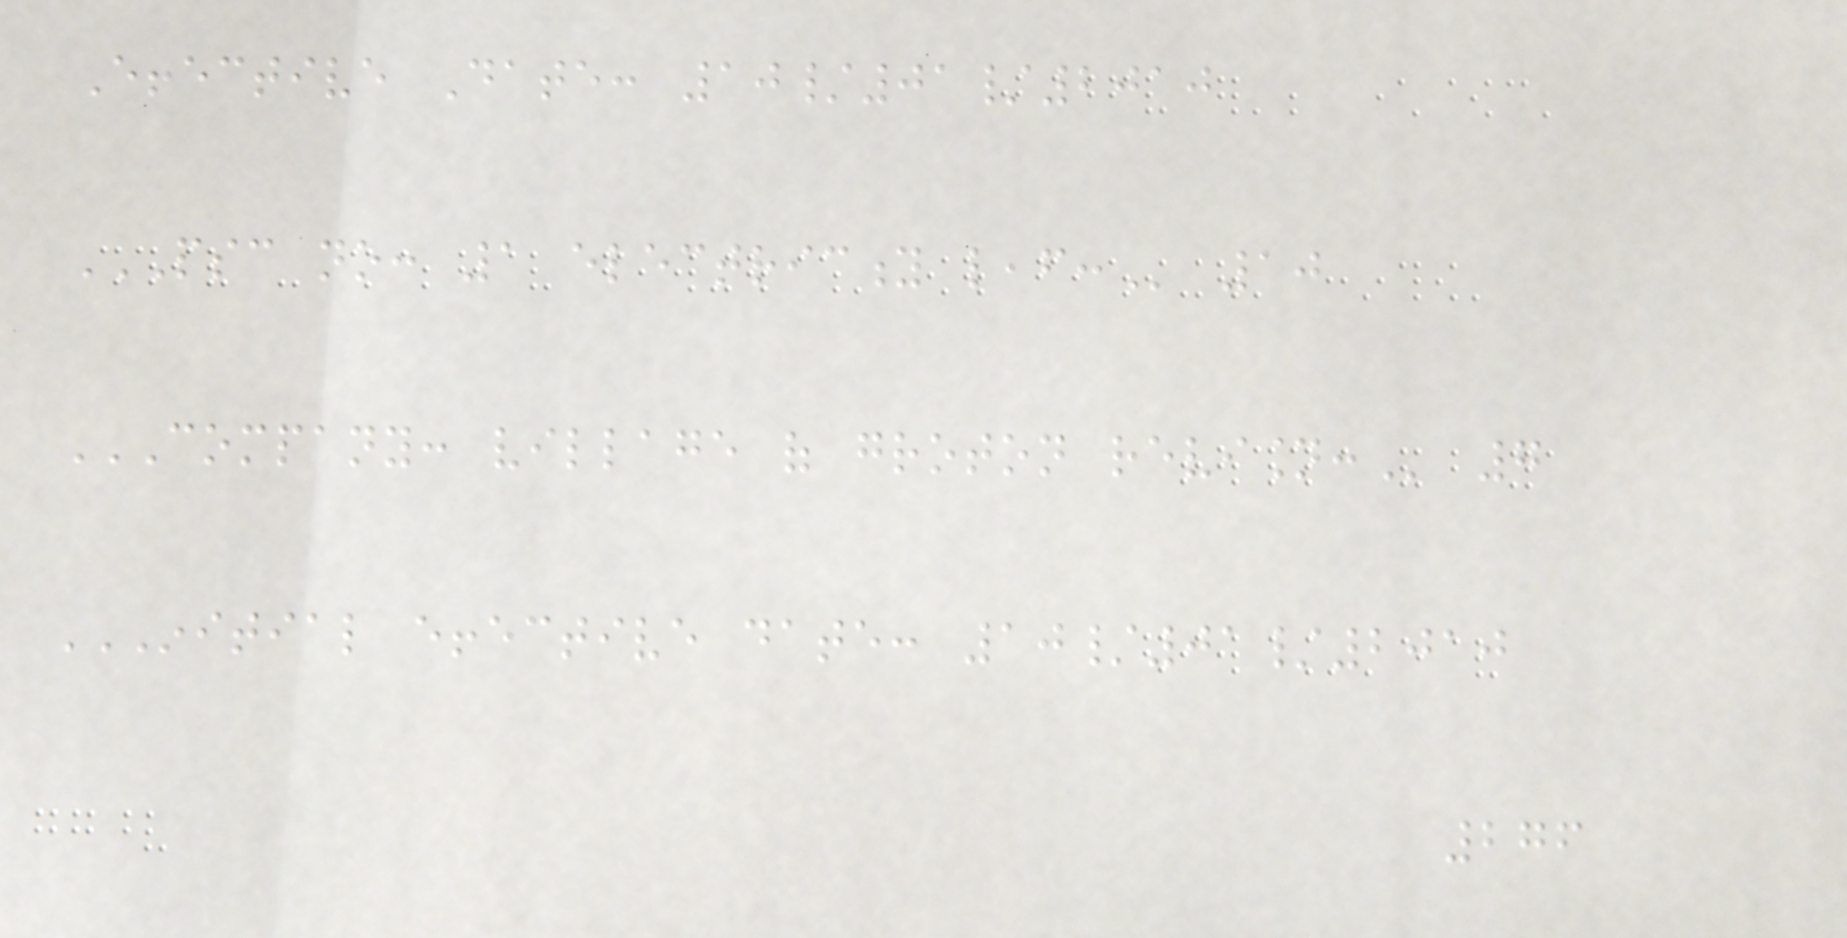Effective Date: 10/01/2010
PSC NO: 1 ELECTRICITY LEAF: 10
COMPANY: VILLAGE OF GROTON REVISION: 7
INITIAL EFFECTIVE DATE: 10/01/2010
276
